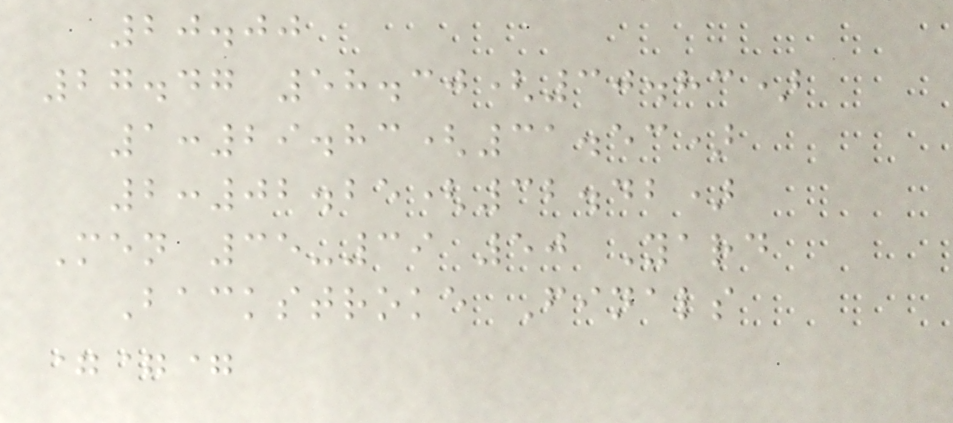20.00
27.47 58.30(30.83)
1:29.83(31.53)
2:02.25(32.42)
Men 35-39 50 Yard
Backstroke Finals
===
